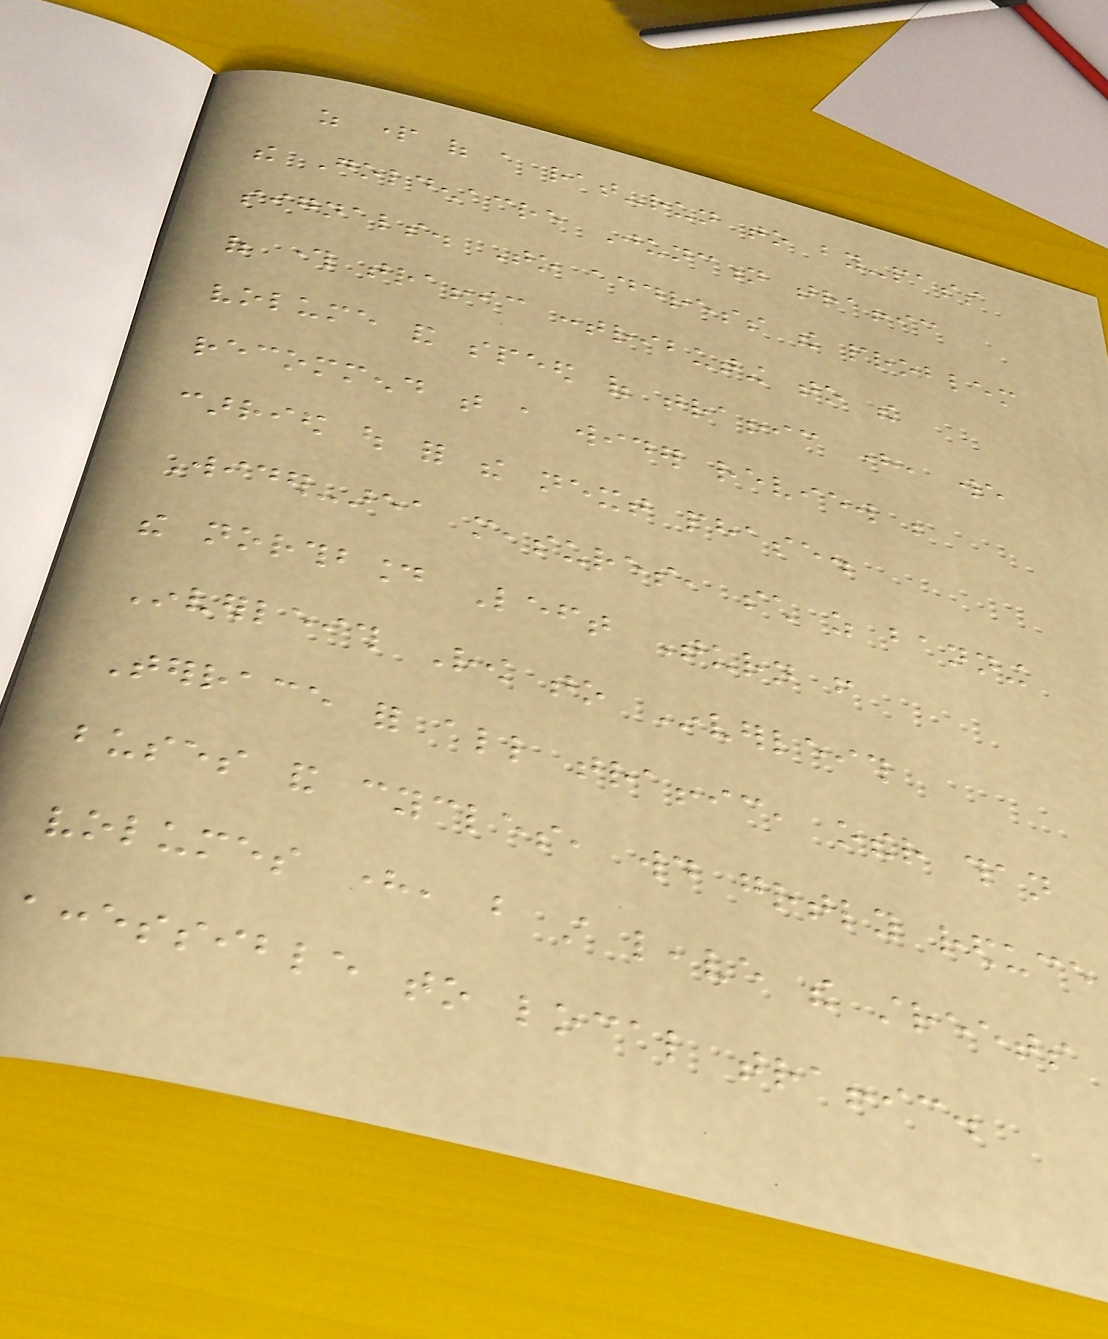as part of a rat-run to by-pass
the Goldenacre Junction traffic
signals. To address the problem
of through traffic contributing to the
volume and speed of traffic here, we
recommend that a wider review be
carried out for the next phase.
Wider-area measures, such as banning
the northbound Left Turn from
Inverleith Row to Inverleith
Terrace for all traffic, other than
buses and cycles, would greatly reduce
volumes here, but still leave the streets
accessible to local traffic.
